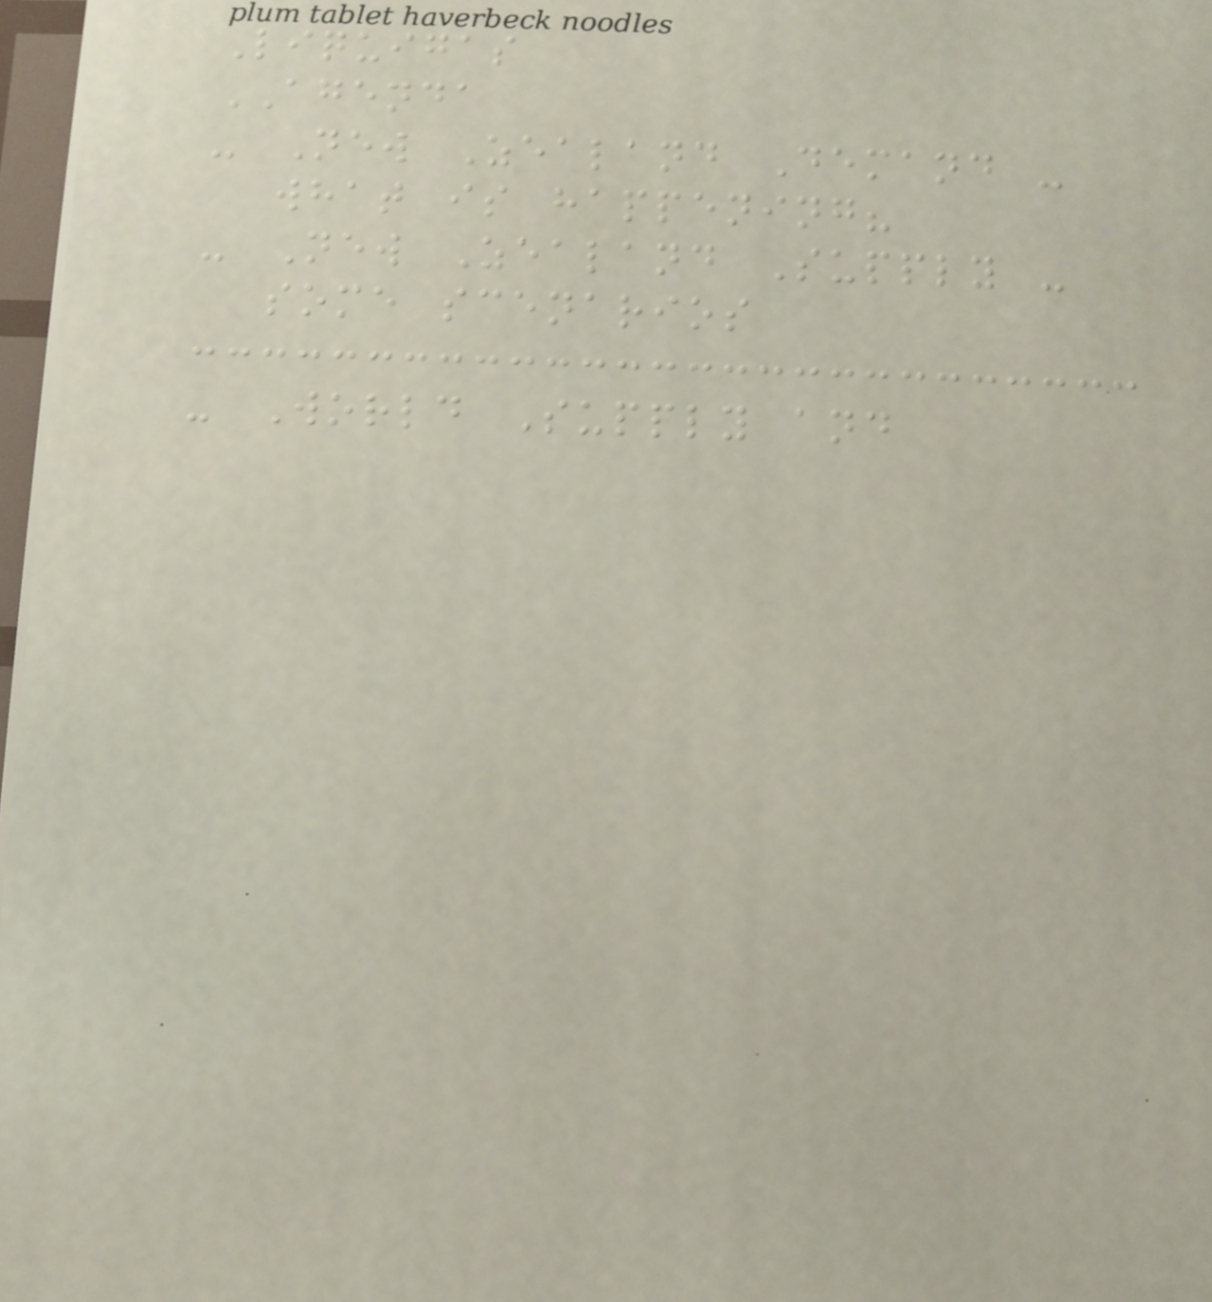Liquigas
AGENDA
- New Zealand Demand -
what is happening?
- New Zealand Supply -
some scenarios
- World Supply and
